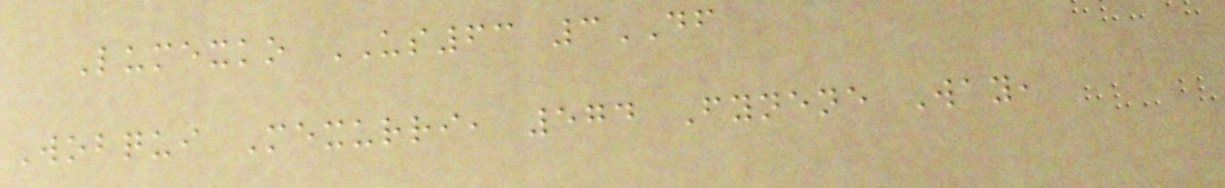Lumexko US63 3DF
Wobqui Mexurri, 574 Fynene Way,
